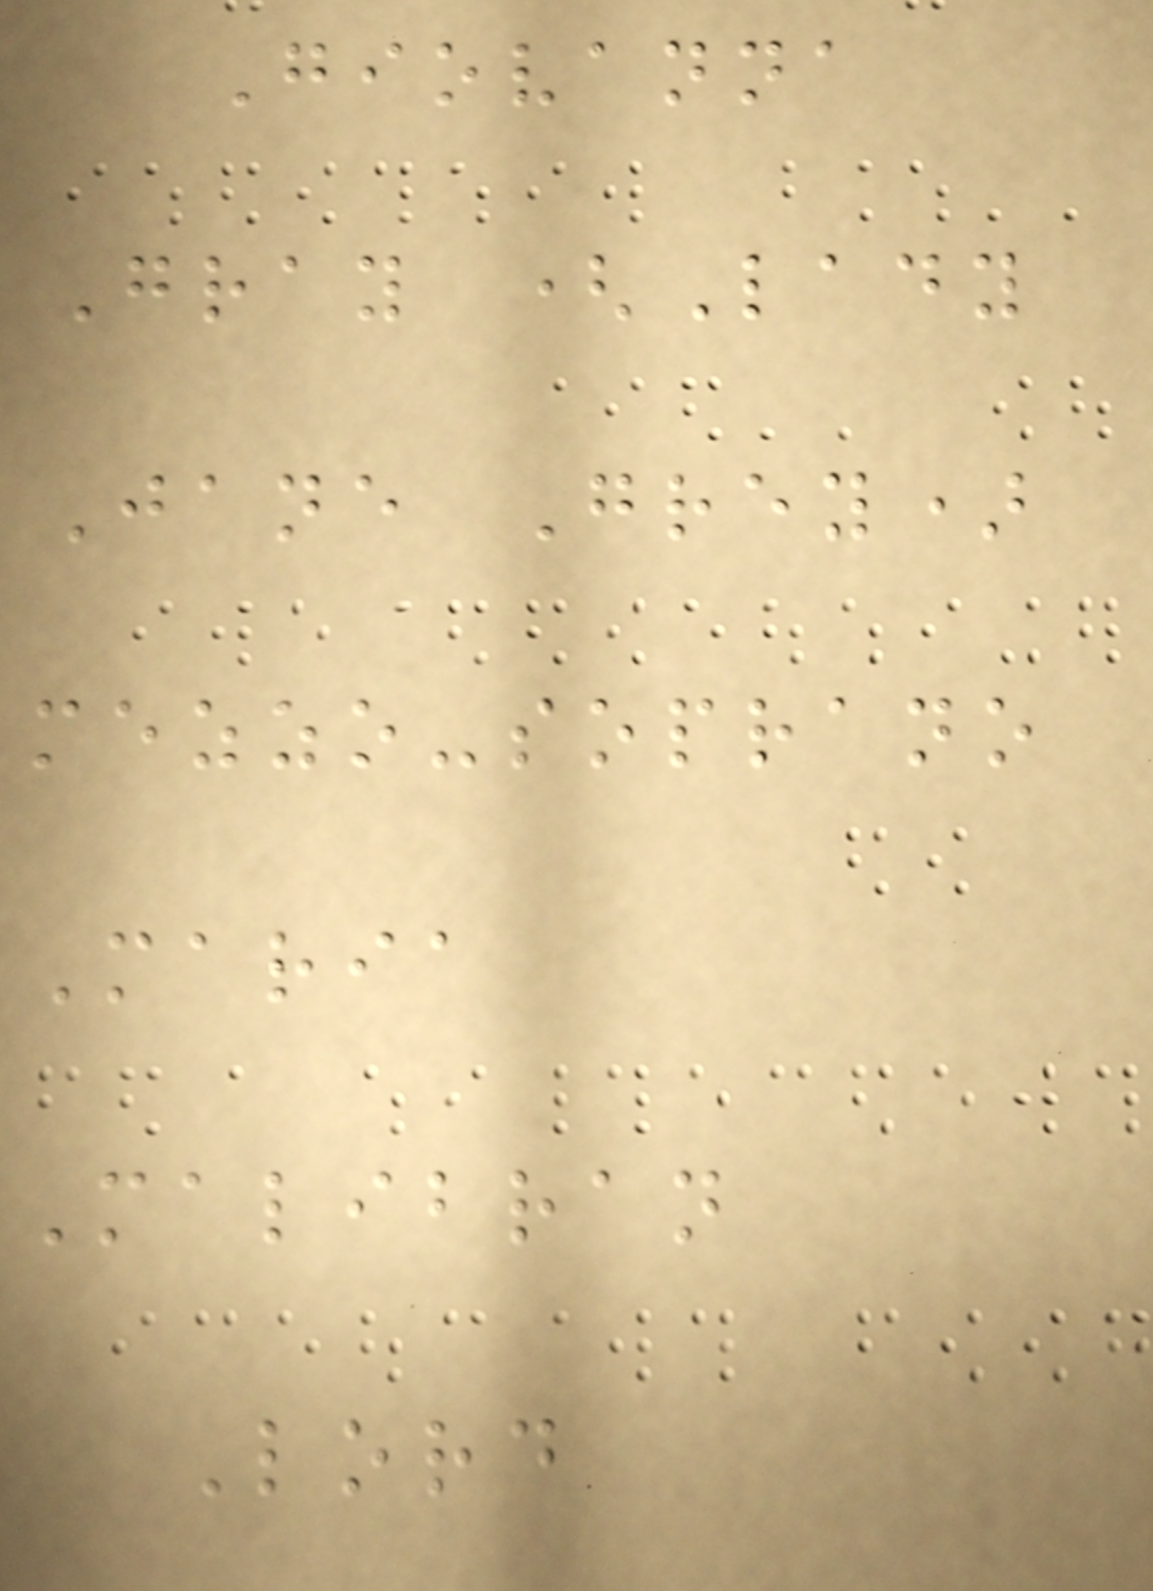Giovanna
Gray (Lady
Jane Grey)
mezzo-soprano
Maria
Malibran
Lord
